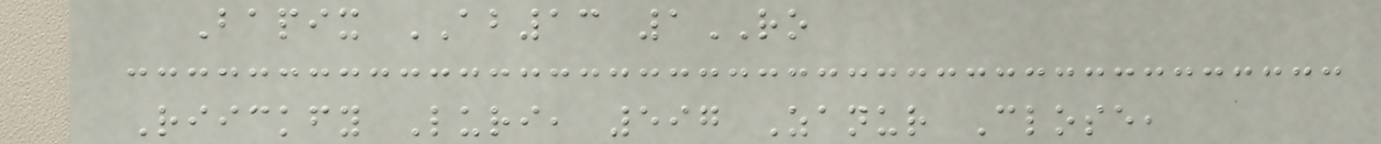Bapix AB13 1RO
Riickfy Luri, 597 Zanur Close,
